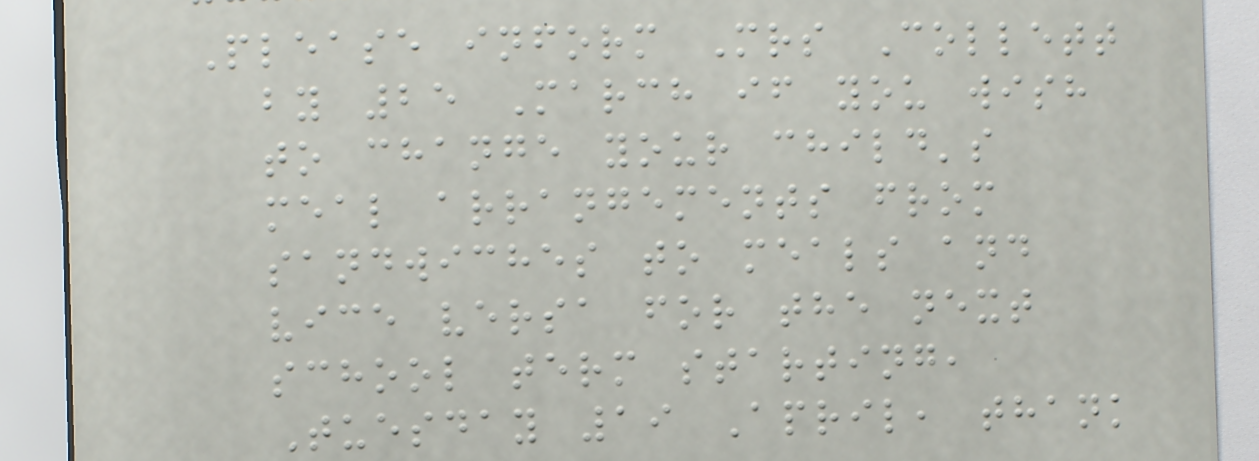Please inform Mrs Collett
by 25 March if you wish
to change your child's
meal arrangements from
sandwiches to meals and
vice versa for the next
school term starting,
Tuesday 19 April, thank
